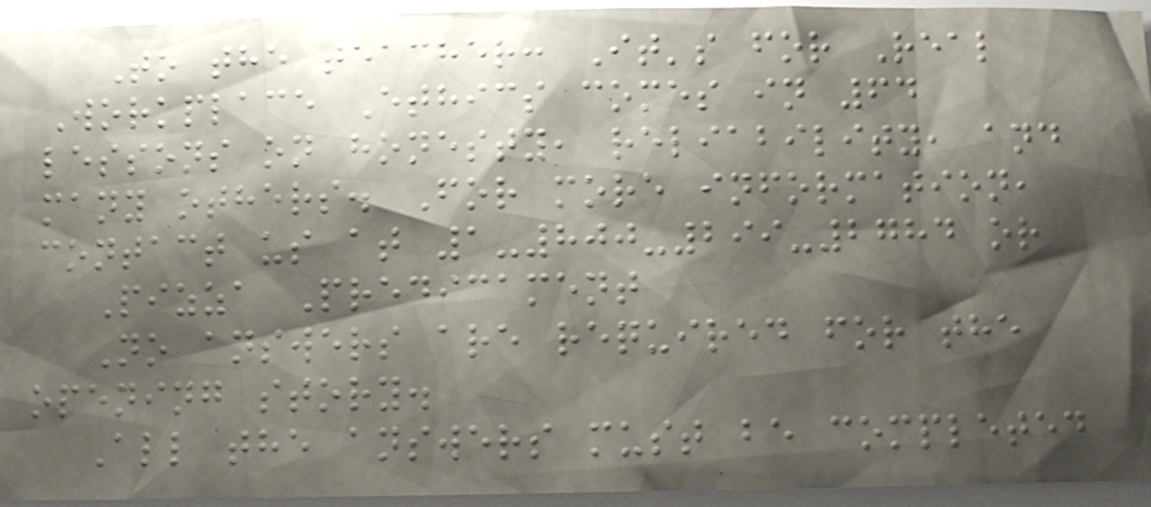To the teacher: It's for Real
Workplace Ethics comes in 64
lessons on honesty, reliability, and
many others. For more information,
contact us at 1-800-299-2784 or
Pizza Predicament
No answers are required for the
opening story.
All the answers must be completed
